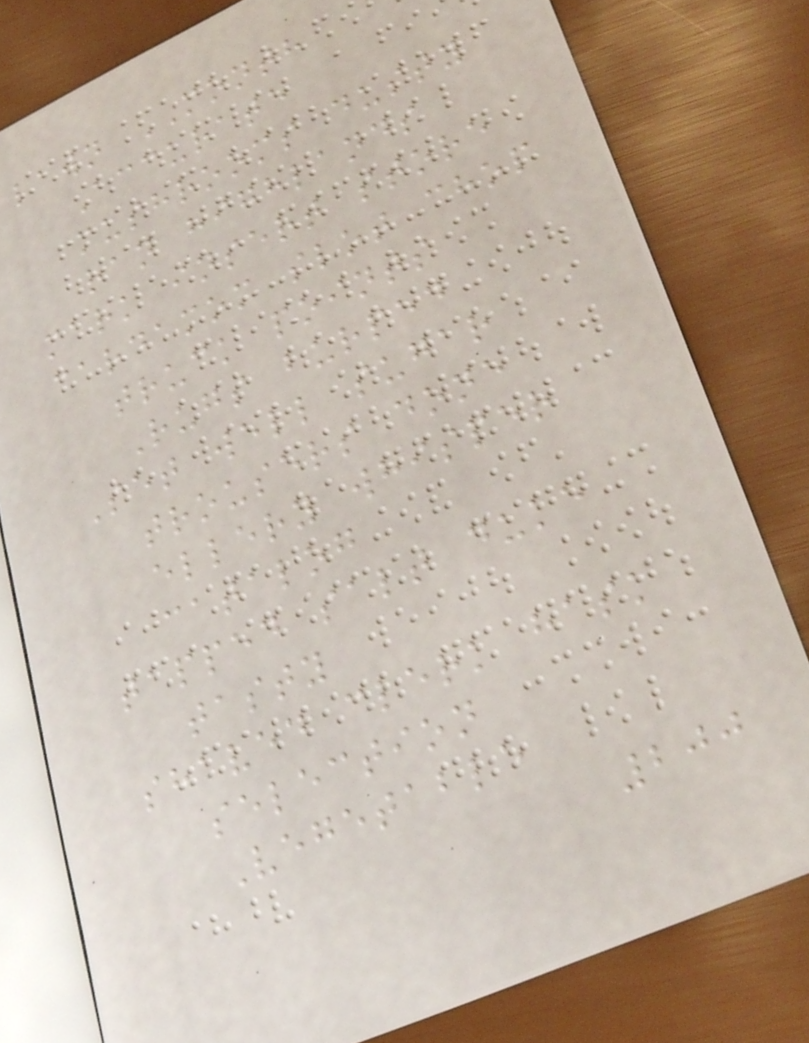lawn MONTH
Accurate
mushrooms dusty
ran highlands
mark insert store
cardamom slot chop
truck points
Rugs burped
Set well sugar
trousers done
ellery whisper
catalog
tapped salt duke
tasty
shaved clerk hask
selection
Vegetable
200
